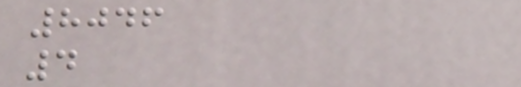8046
4
